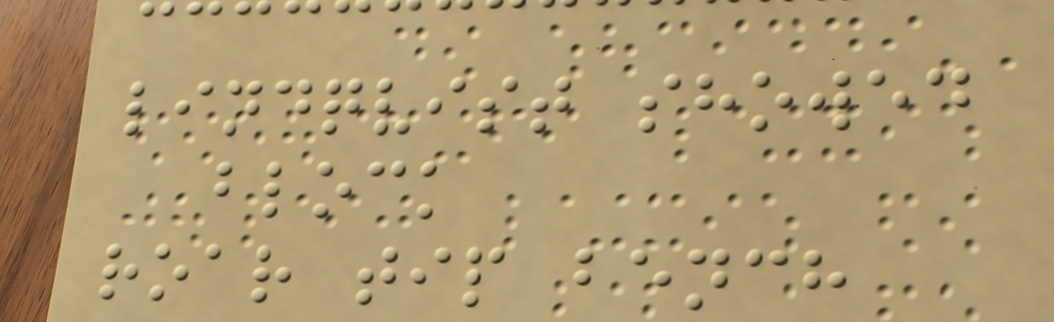lindqvist showed
block
roar tip bench
